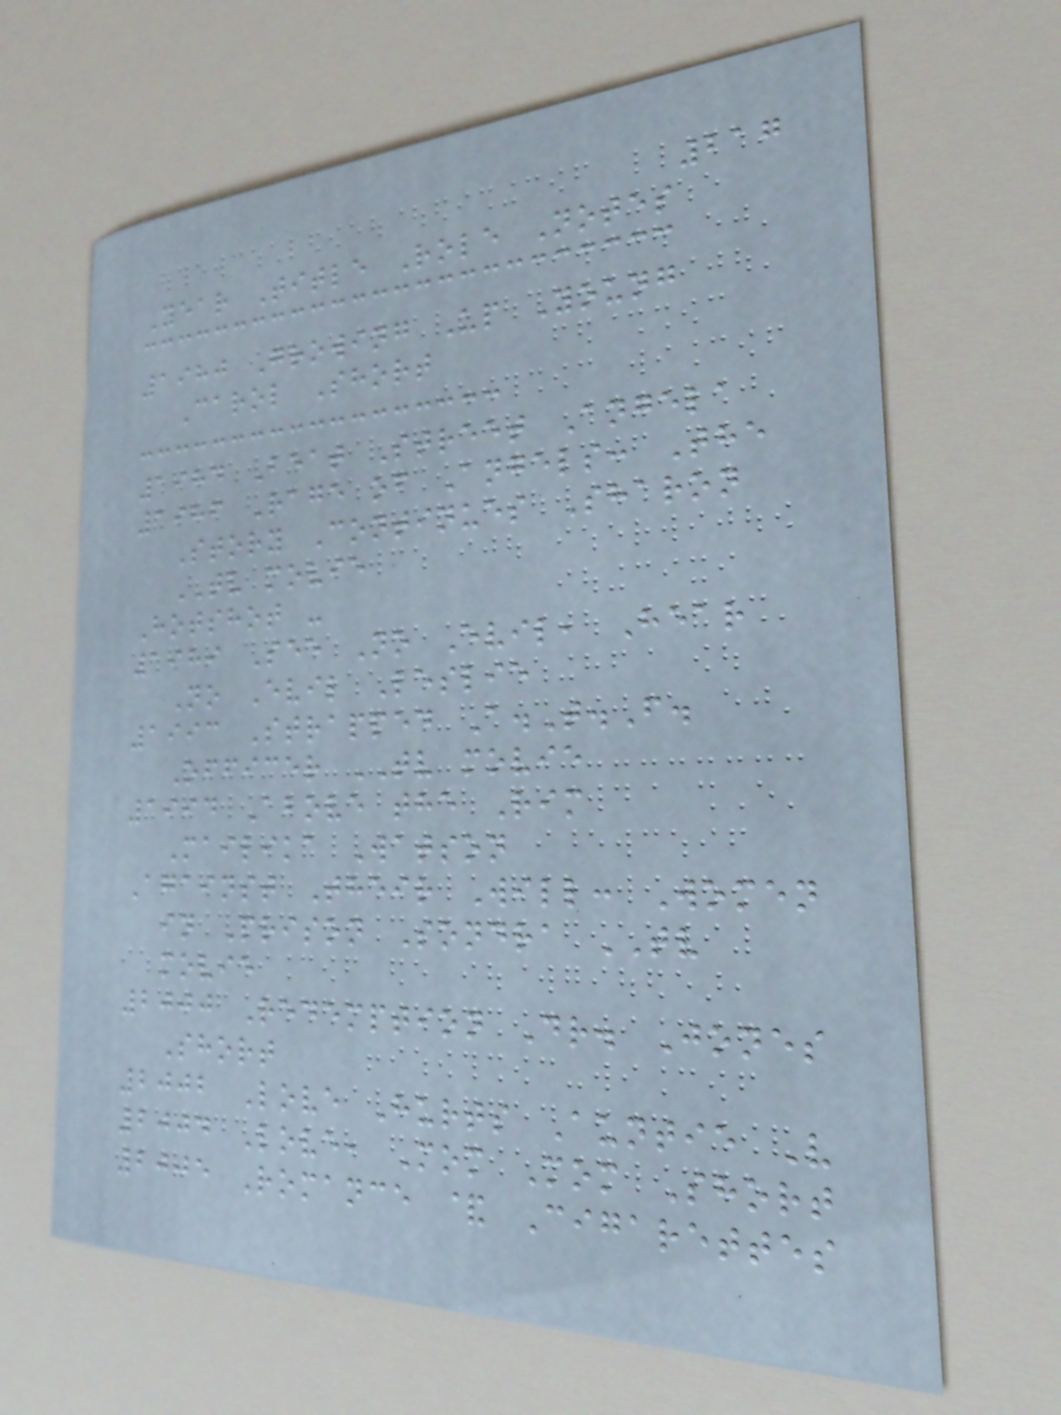217
Year Title Role Notes
1980 Growing Up Young
Carol Short
1984 Beat Street Angela
1986 Rage of Angels: The
Story Continues Sharon
TV movie
Hotshot -
1989 See No Evil, Hear
No Evil Leslie
1993 Strapped A.T.F.
Officer TV movie
1994 Above the Rim
Mailika Watson
Against Their Will: Women
in Prison Sondra TV
movie
2000 Redemption Dr. Jones
Short
2002 Love Hurts Auntie V
2004 Love, Mom Mom Short
2005 Romance & Cigarettes
